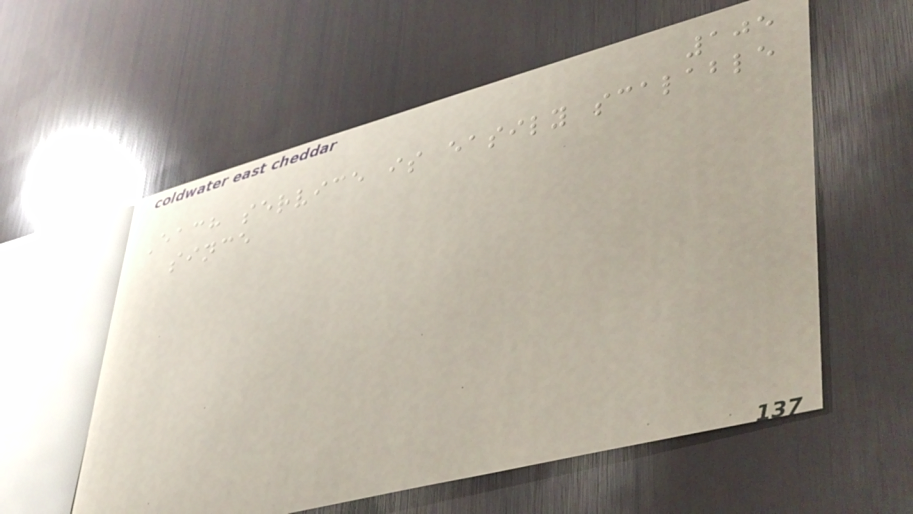105
Each service is easily scalable
since
